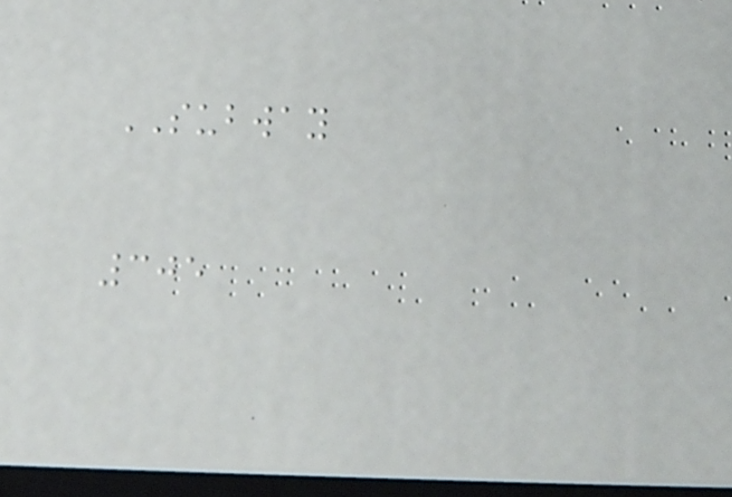SUBWAY
305
